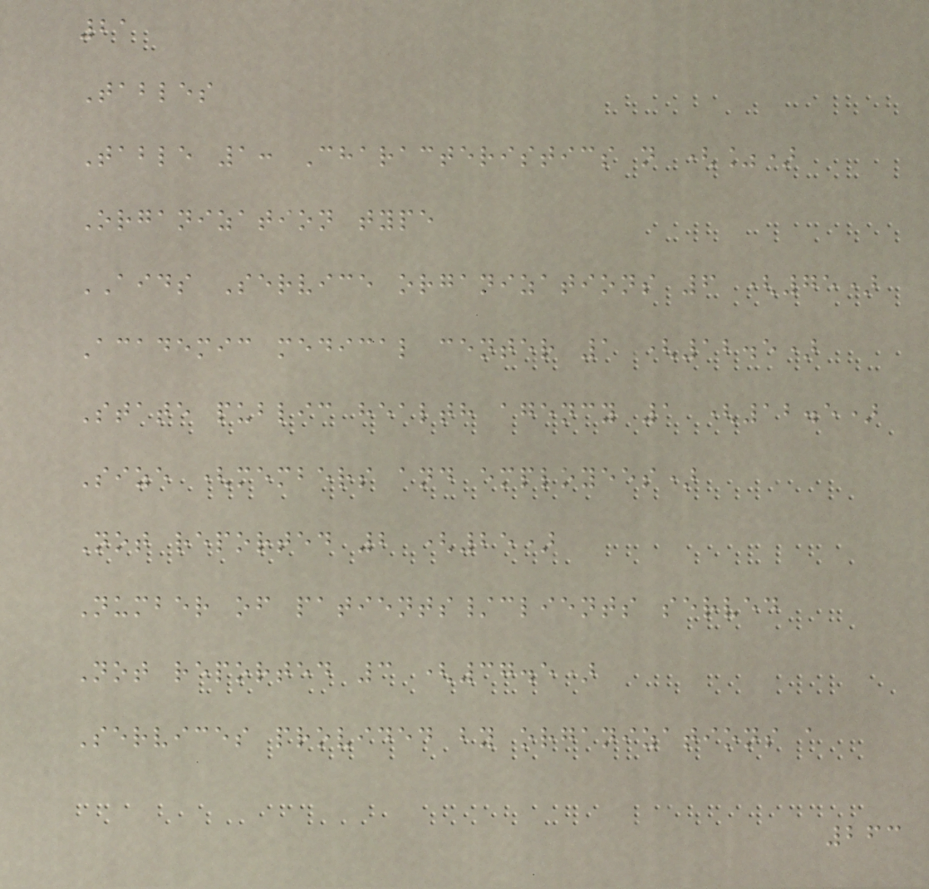21
Tables
Table 1: Characteristics n (%)
Organization type
AIDS Service organizations 6 (75)
Academic medical center 1 (12.5)
State public health agency 1 (12.5)
Size (members and employees)
Not reported 2 (25)
Number of patients/clients served
Not reported 3 (37.5)
Services provided by organizations a
263
